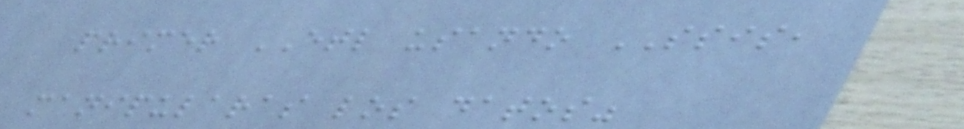primer ETL usando SSIS,
manipularas los datos"
